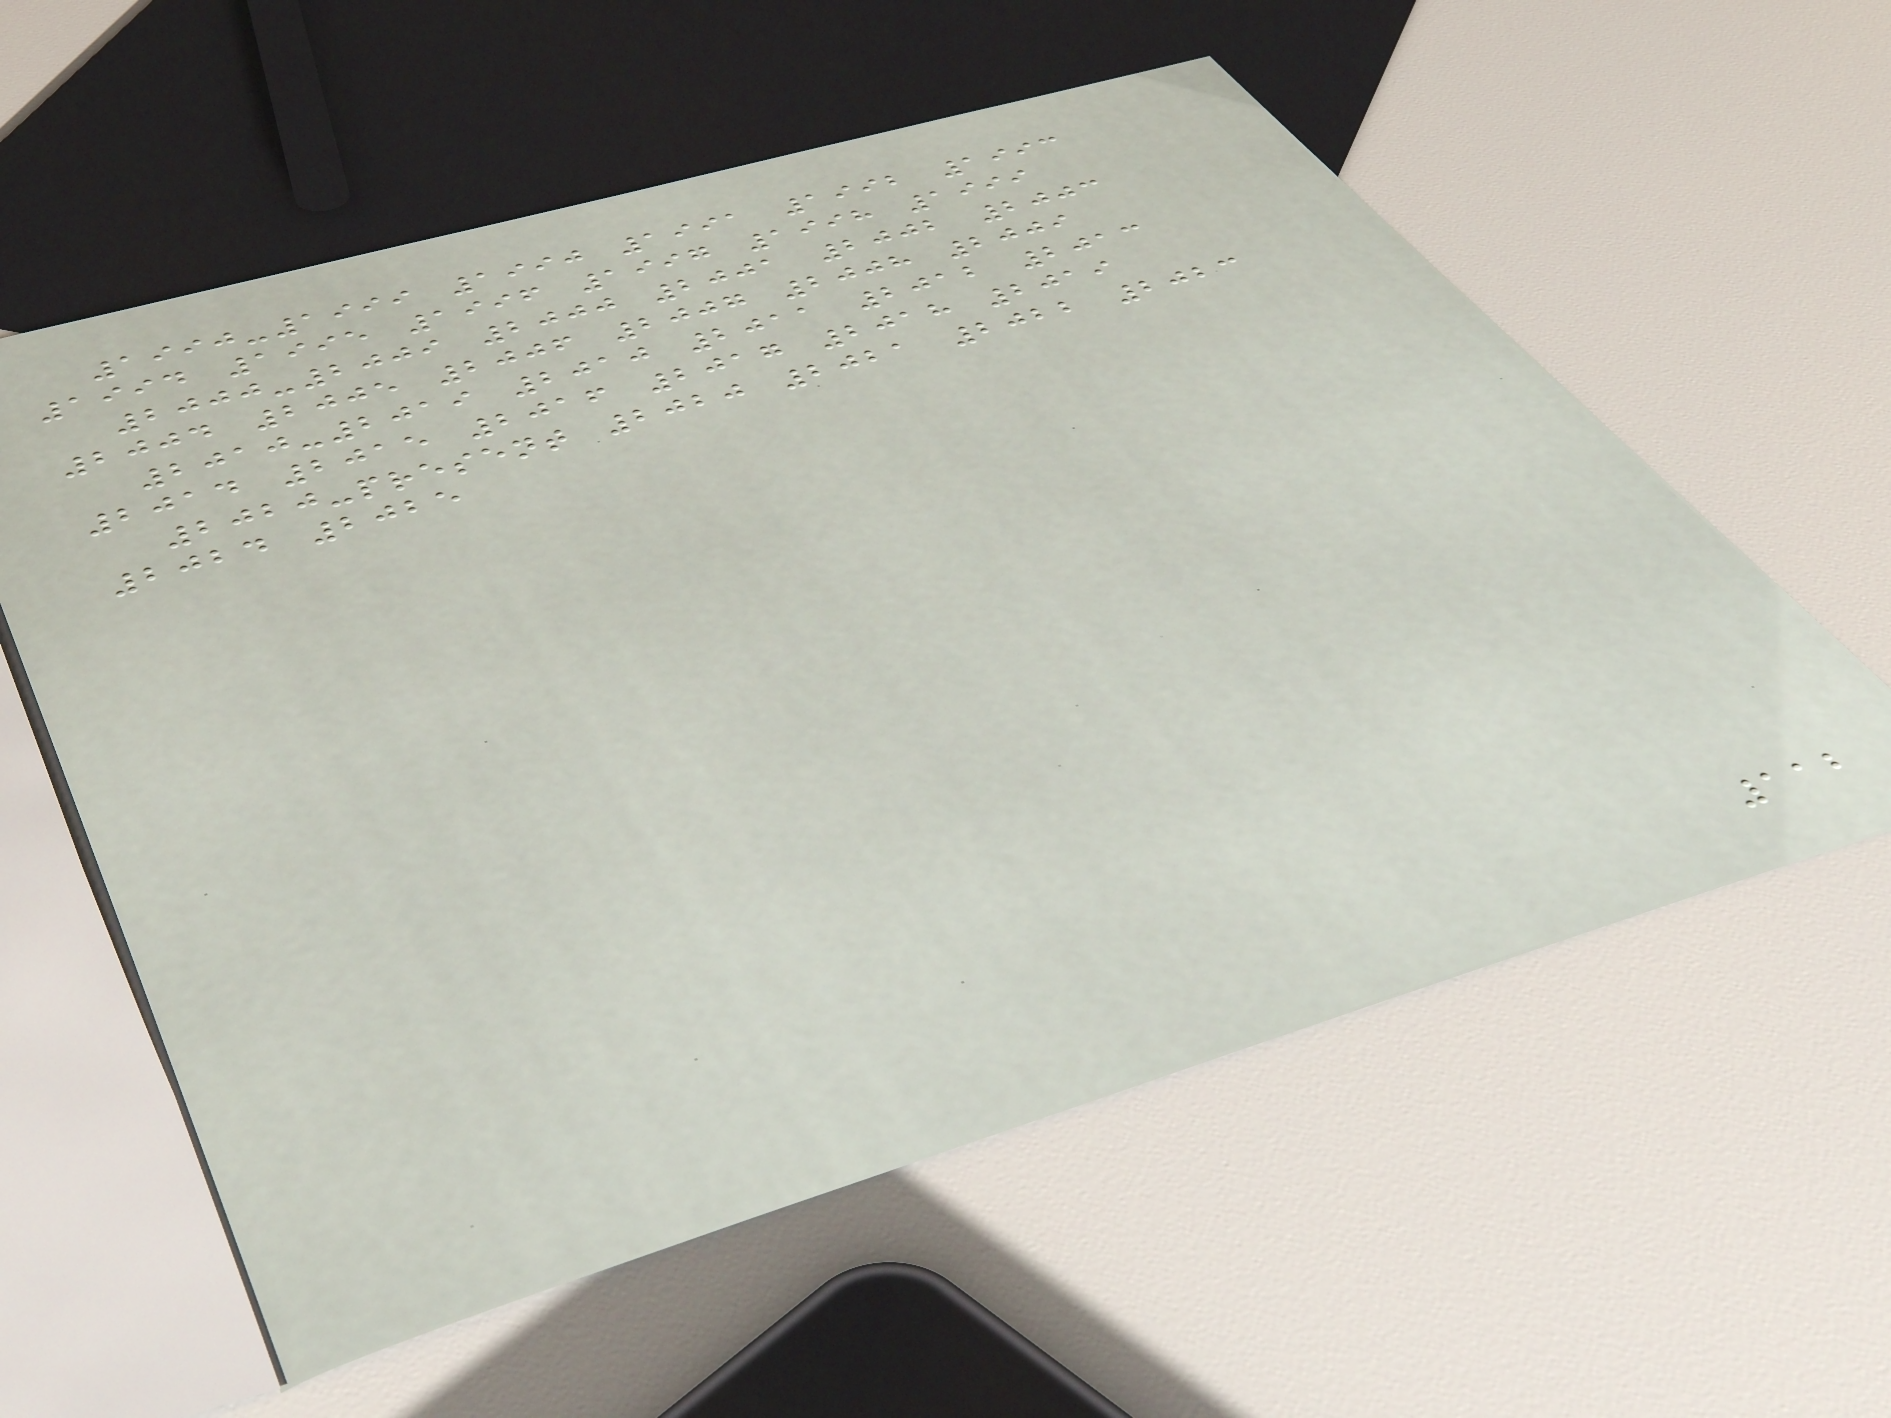1990-1999 1990 1991 1992 1993
1994 1995 1996 1997 1998 1999
2000-2009 2000 2001 2002 2003
2004 2005 2006 2007 2008 2009
2010-2019 2010 2011 2012 2013
2014 2015 2016 2017 2018 2019
2020-present 2020 2021 2022 2023
2024 2025
112
